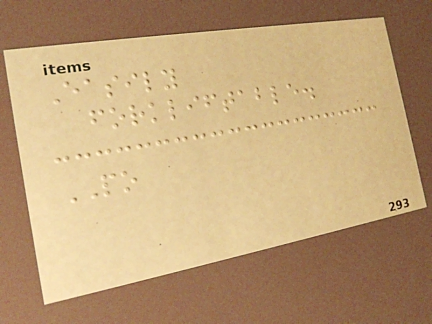Easily
forkliftable.
PO
